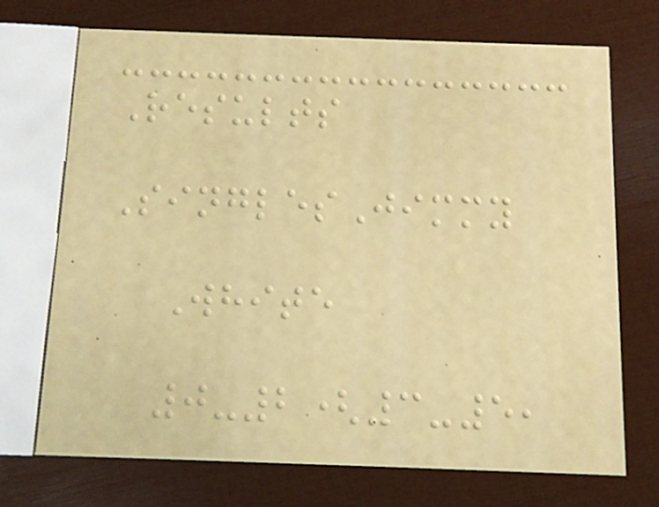Results
SinglesJimmy
White
0-2(3-5,
